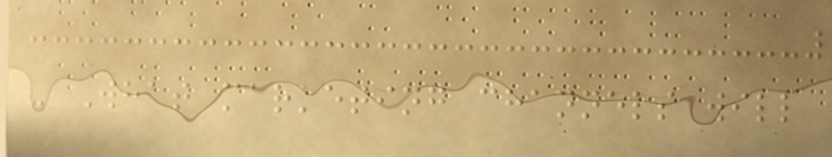- What marketing channels will
